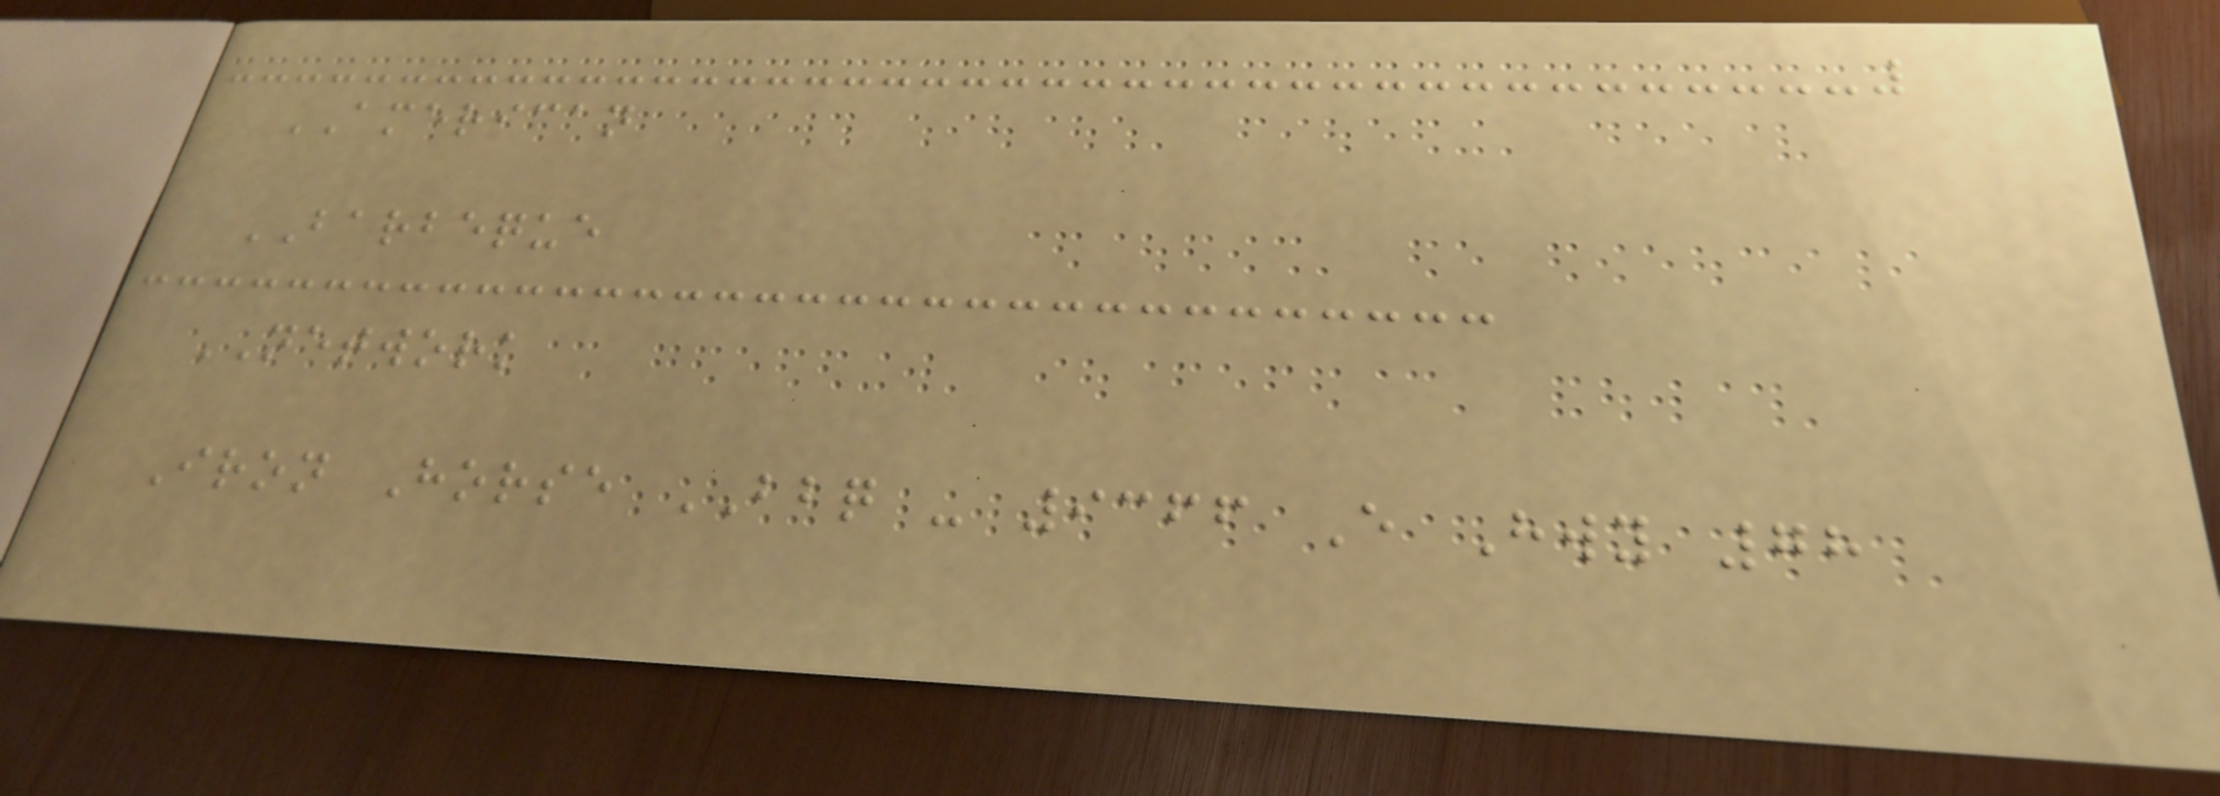AMERICAN
BARBEQUE
NETWORK
Iron Horse BBQ - 9366 E Hwy 78
